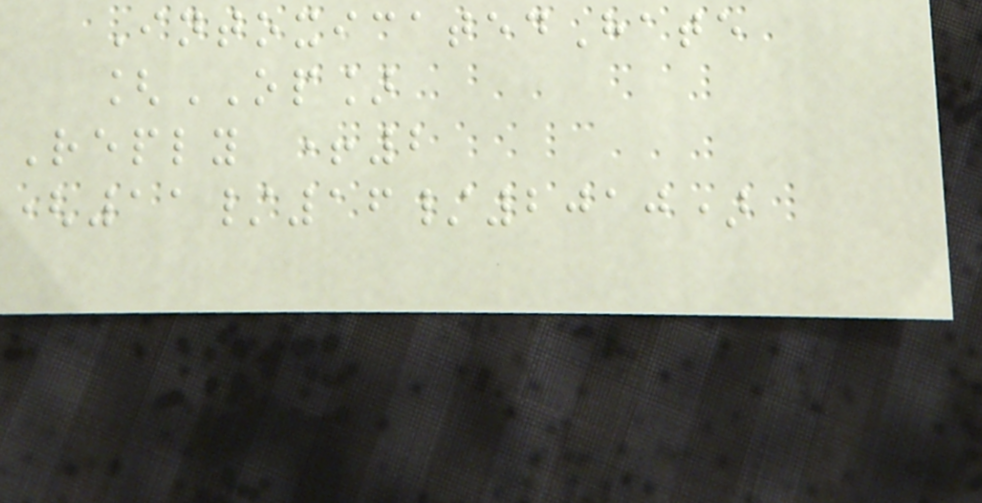IntoxicatedHate
[OP]
Reply +2
(11/16/2010)
